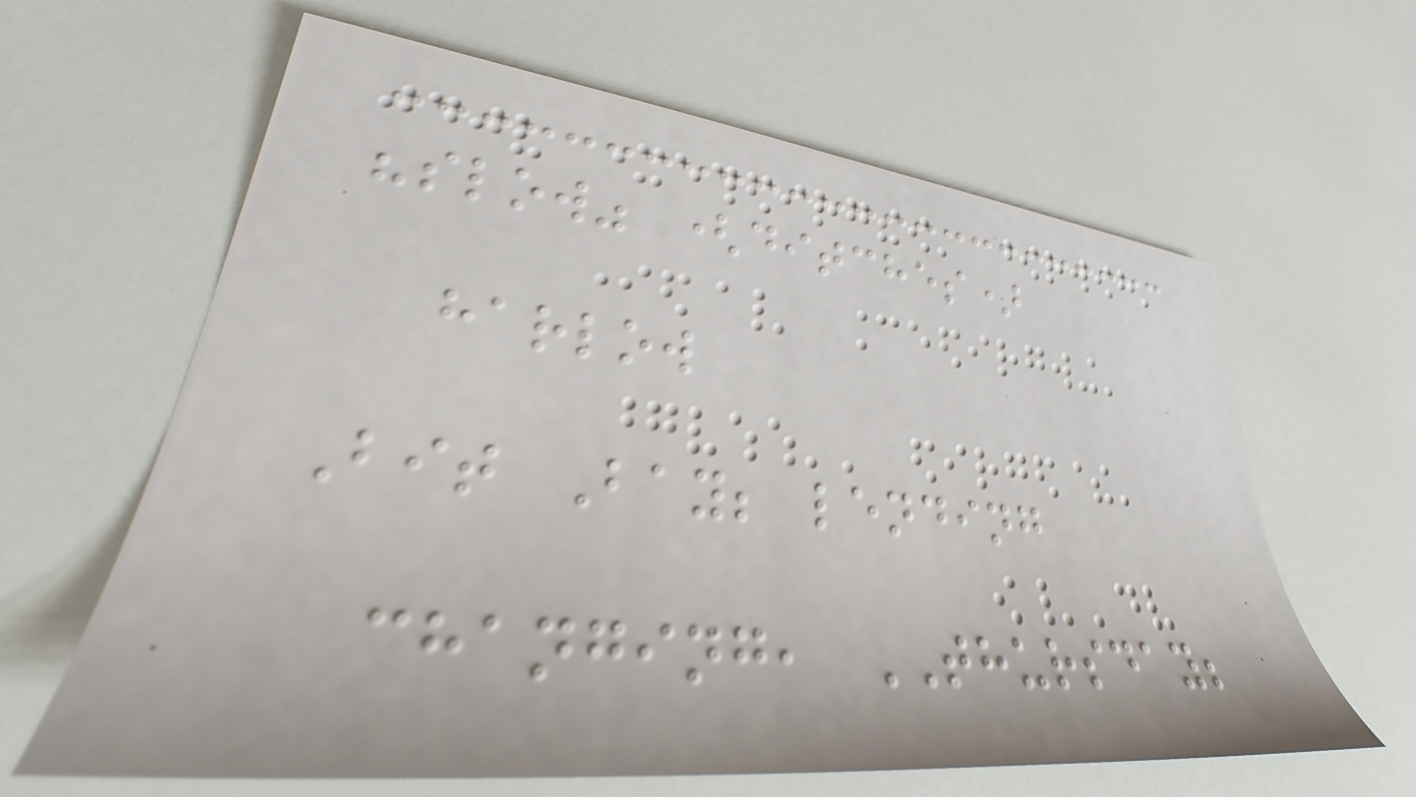"slow" (ditches)
harlow
Bit Bay; lending
changing, THURSDAY;
